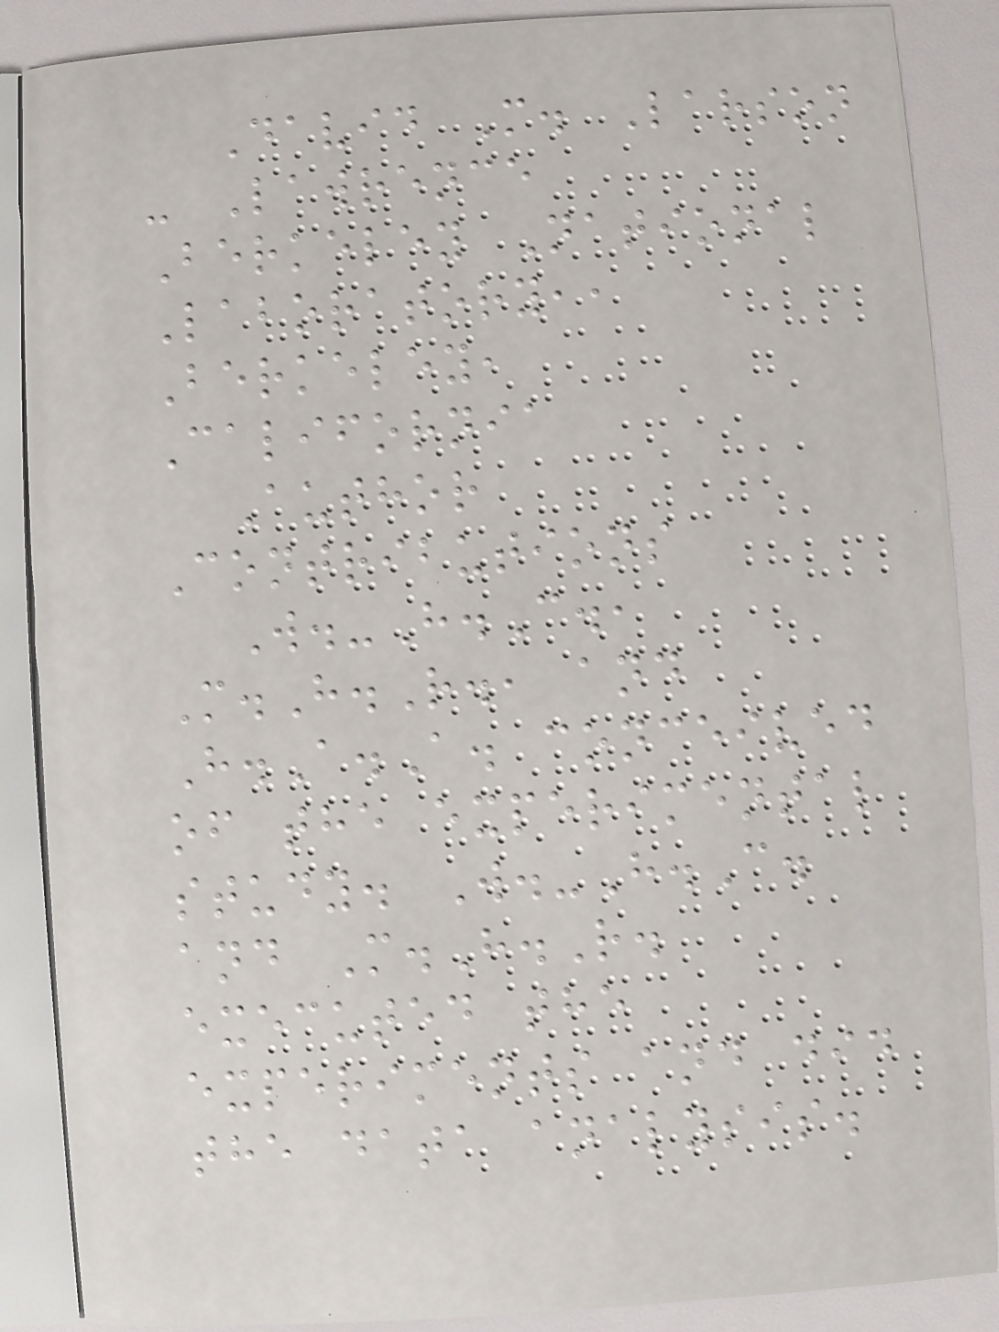David M. Larson
- Lawrence
Berkeley National
Laboratory,,
Berkeley,
California
Author
Contributions
W.-H.C.,
M.H.R., and
H.A.A. conceived
of the experimental
study. W.-H.C.
and M.H.R.
executed the
experiments and did
the data analysis.
